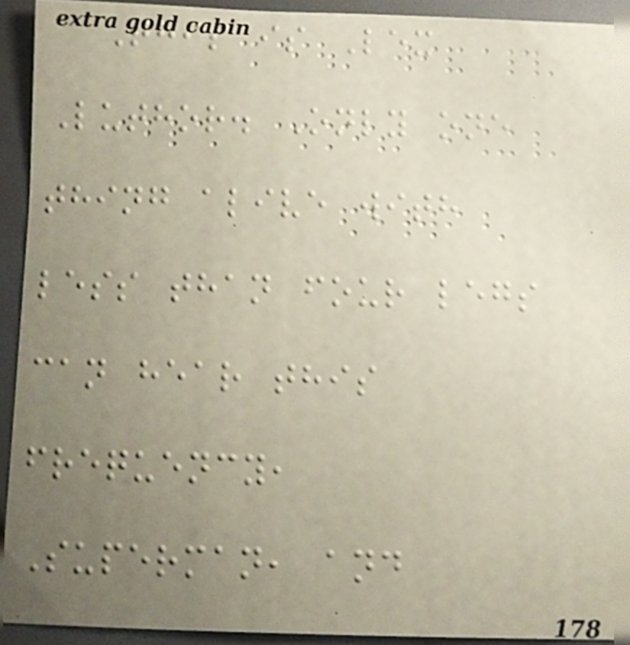This is Lex
Luthor. Only one
thing alive with
less than four legs
can hear this
frequency,
Superman, and
